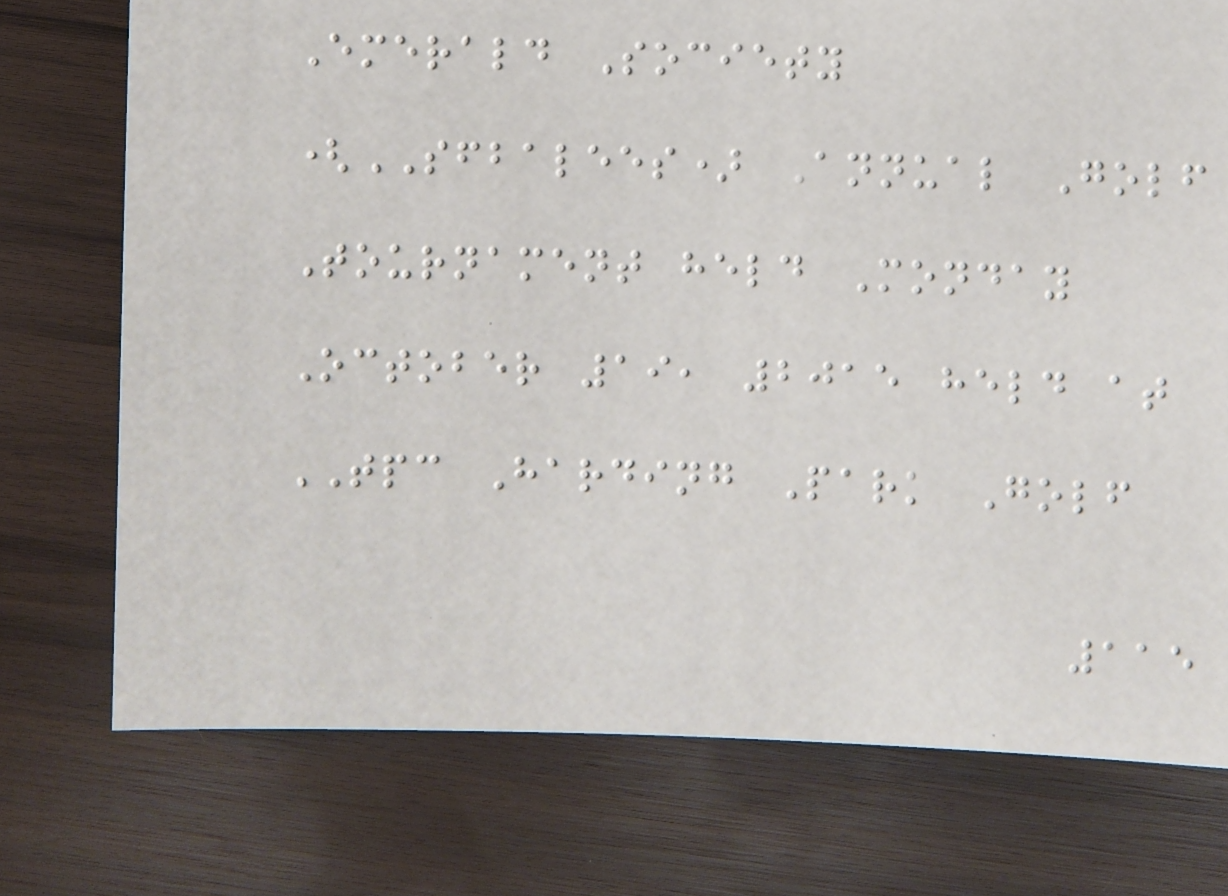Emerald Society
(SFBALEES) Annual Golf
Tournament held Monday
October 19, 2015 held at
TPC Harding Park Golf
115
